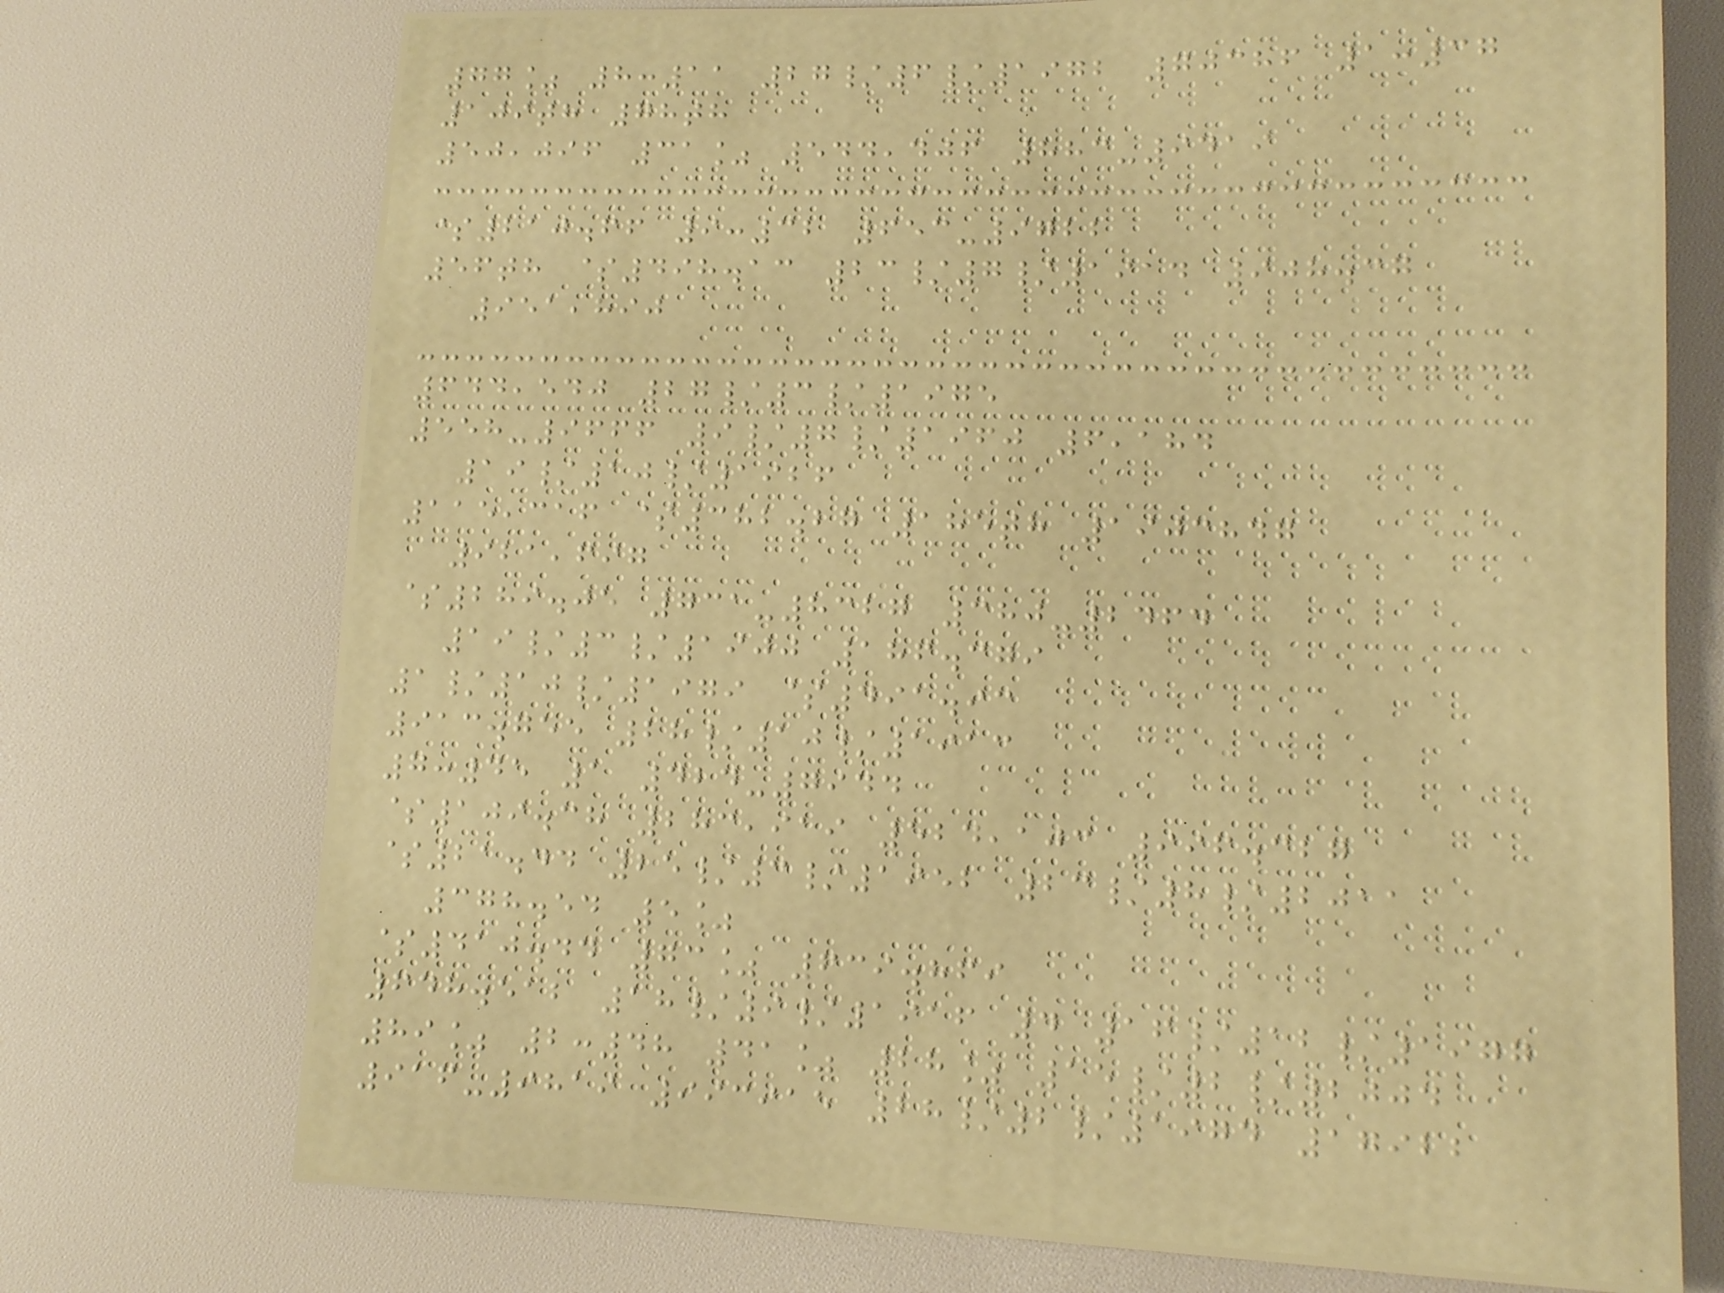77% 8:11 27/6/1972 70386 1:37
109th 78th
50,096 31% 544,406 883-9419
$210.66 9:32 653-9722
56th $498.13 23/7/1914 908.37
951,890
644,540 27/3/1975
558-9666 9/7/1960 6,184
19/10/1926
115,316 $382.27 185th 1903847
921,697
$289.05 731-8327 380-2464
19/3/1900 186.379
1/10/1979 $491.93
913.755 28/10/1913
7:45 1 424-7944
$109.38 283,919 524,103 996.327
$21.44 25/3/1952 23/8/2011
378.54 5%
$410.44 73% 639.869
648.512 18/9/1916 4 16/12/1977
89% 2:48 41% 28% 15/2/2004
916-9819 993915 28/2/1974 17922
